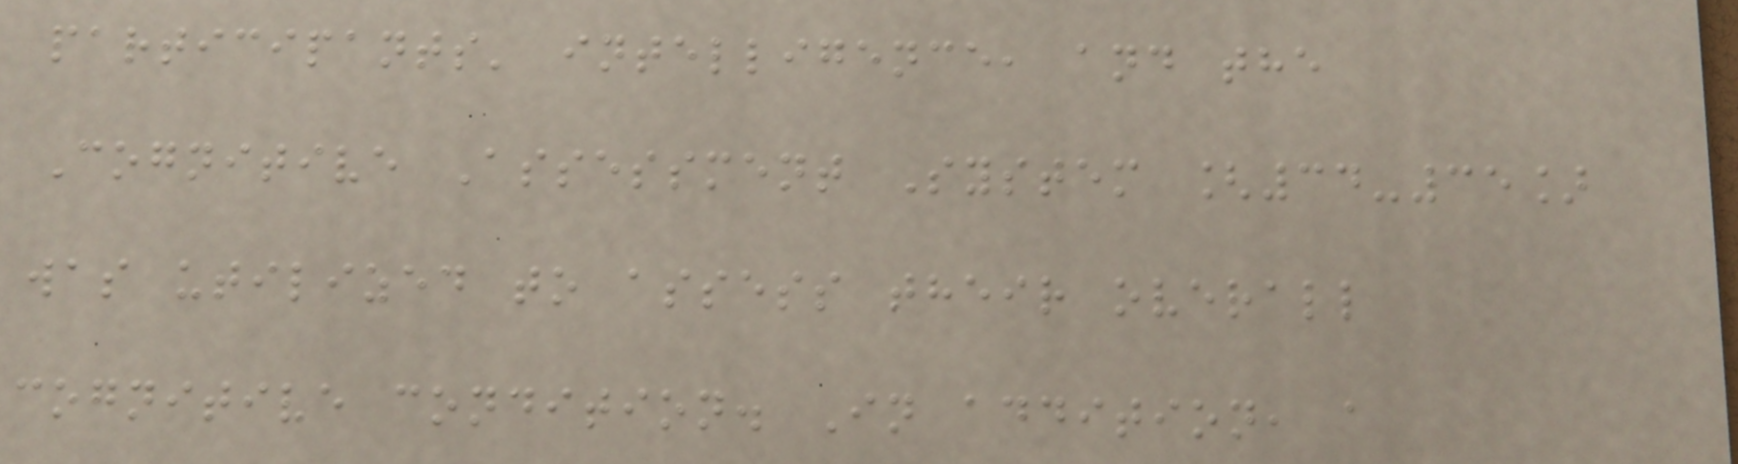participants' intelligence, and the
Cognitive Assessment System [34-35]
was utilized to assess their overall
cognitive condition. In addition, a
